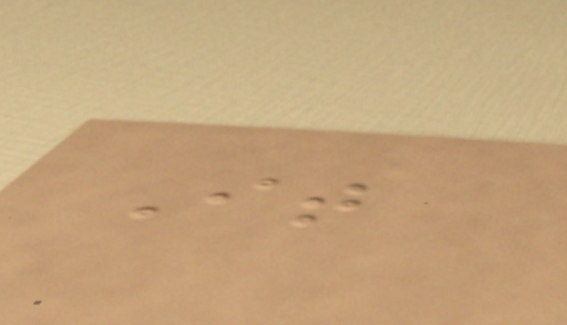It
